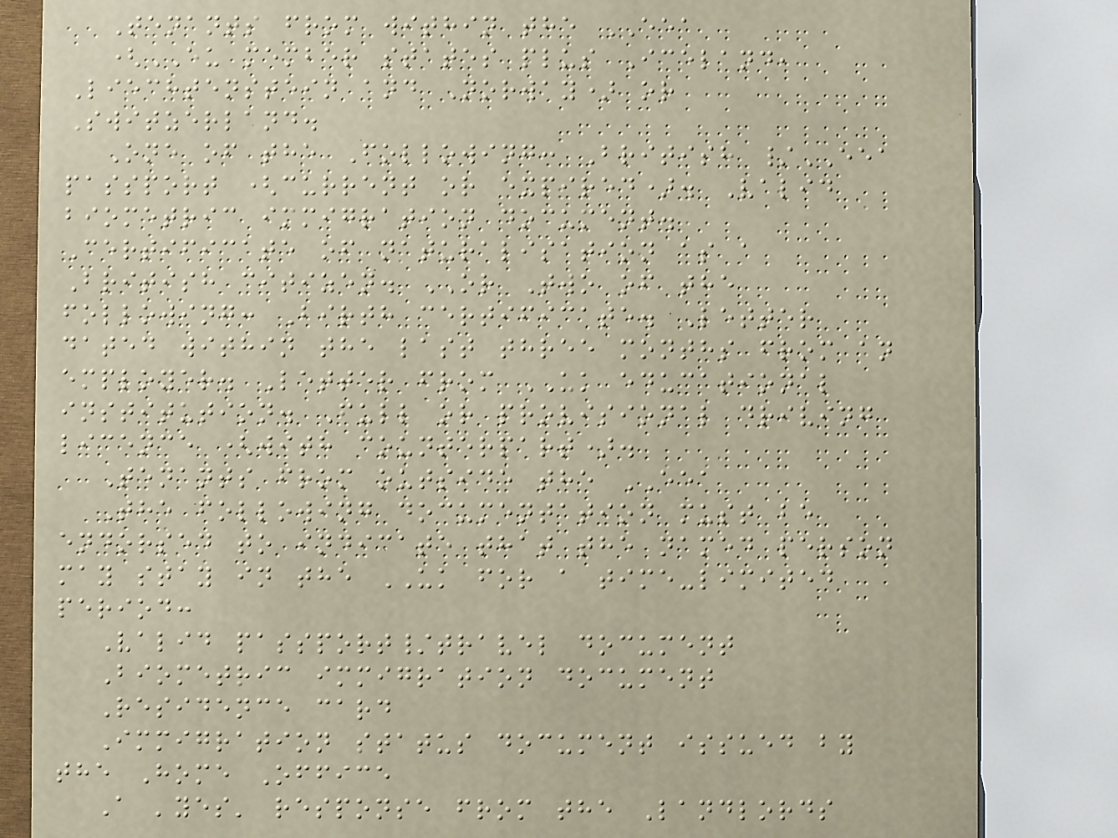Tenants from within the EEA
(EU member states plus Iceland,
Liechtenstein and Norway) or
Switzerland.
One of the Following: British /EEA
passport (current or expired). Valid
biometric immigration document.
Certificate of naturalisation as a
British citizen. OR Two of the
following: Birth certificate. Letter
dated within the last three months from an
employer. Letter from UK educational
institution. Full or provisional driving
licence (with counterpart).
Tenants from outside the EEA
The following documentation must be
endorsed to indicate that the named person
may stay in the UK for a time-limited
period:
Valid passport/travel document
Biometric immigration document
Residence card
Immigration status document issued by
the Home Office
A 'yes' response from the Landlords
